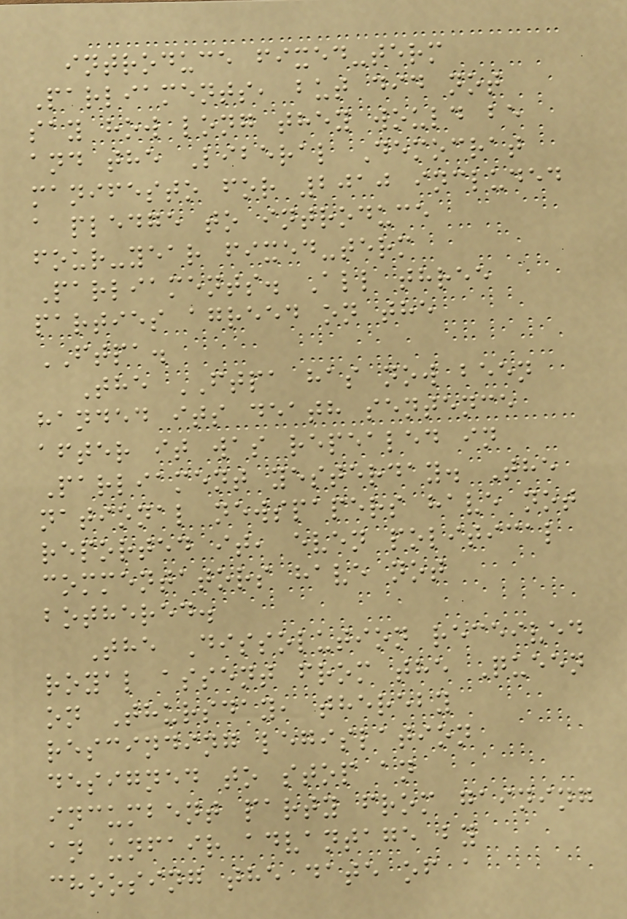introduce fixed-term
Parliaments, but did not
say how long they would be
and the Liberal Democrat
manifesto for 2010 included
a pledge to introduce
four-year fixed-term
Parliaments. All three
parties agreed on the
FTPA.
The FTPA has now been
handed its death sentence
after it was repealed in
Parliament yesterday. The
national newspapers have not
reported it, even political
commentators have not
bothered.
The Dissolution received
royal assent from the Queen
on Thursday, thereby
rescinding legislation
designed to stop an
incumbent party from gaining
an unfair advantage by
choosing the date of a
